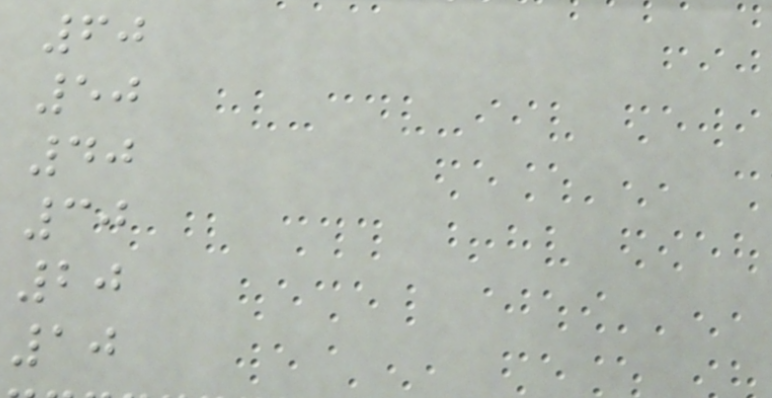60
50
40
30
20
10
